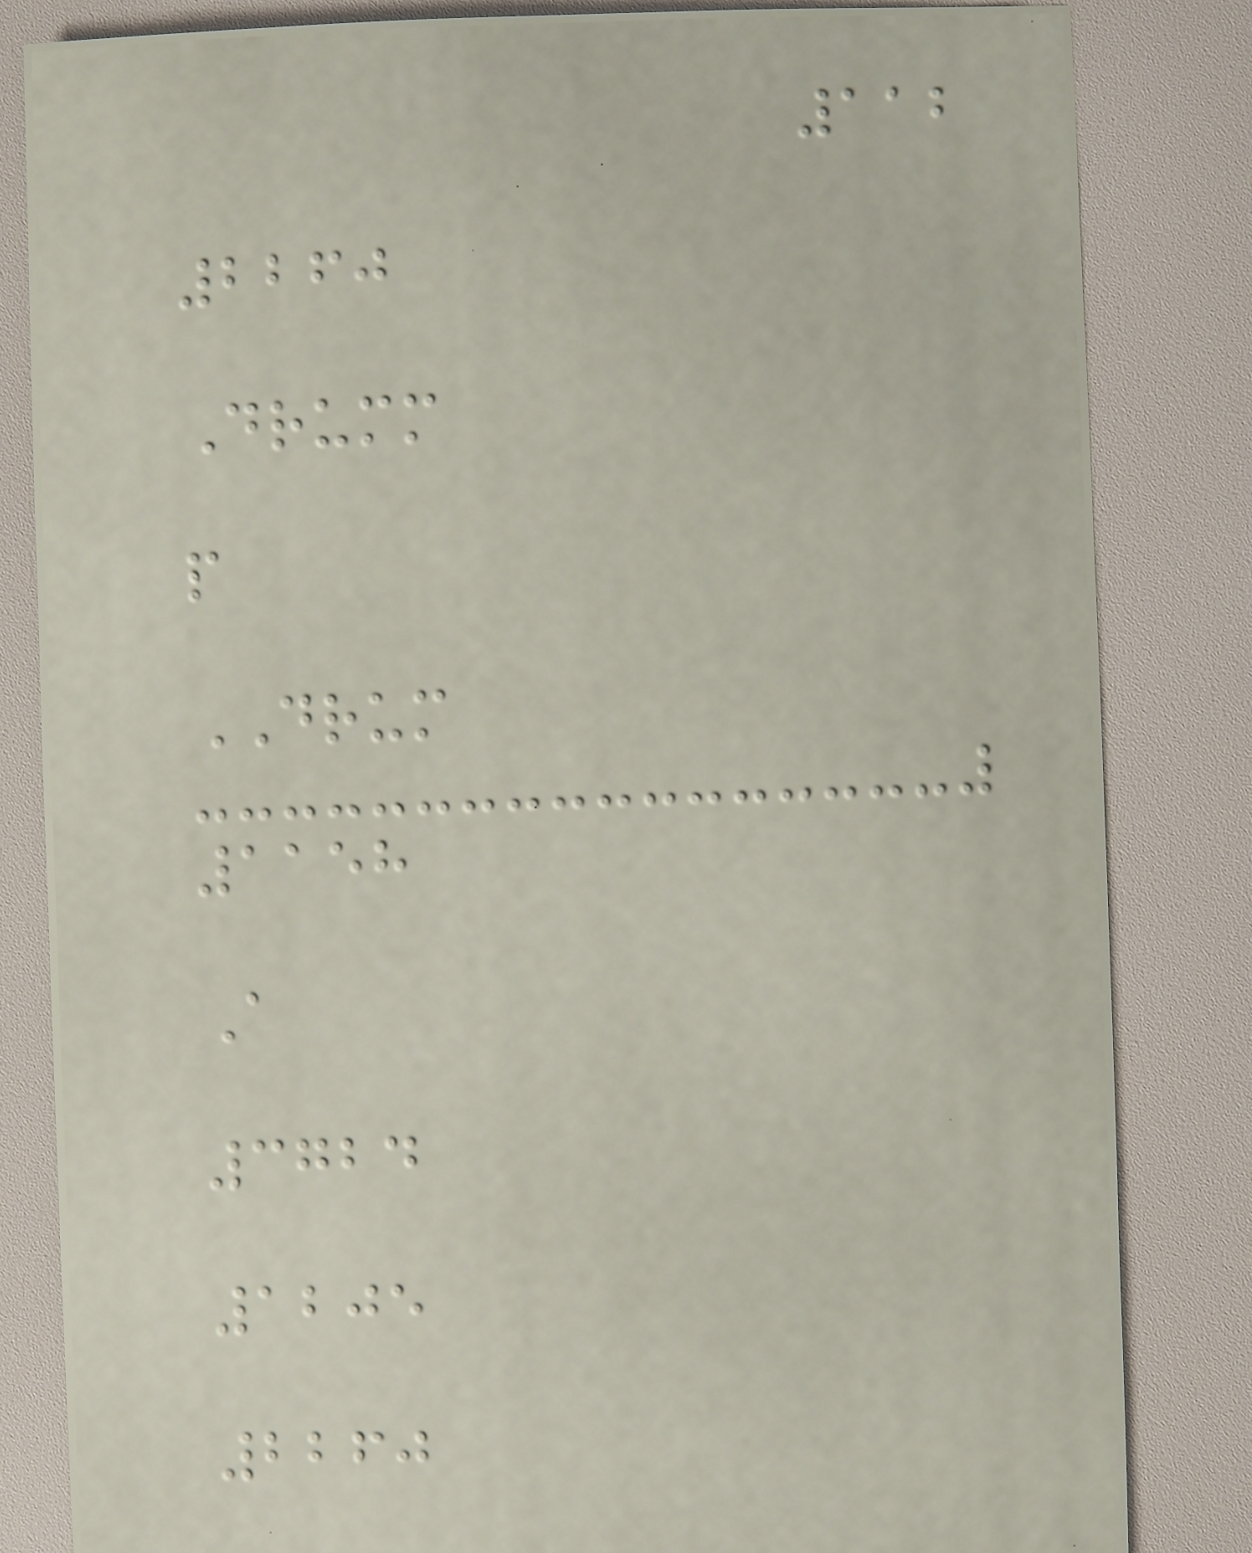112
2260
Drumm
p
DRUM
1158
A
3724
1205
2260
